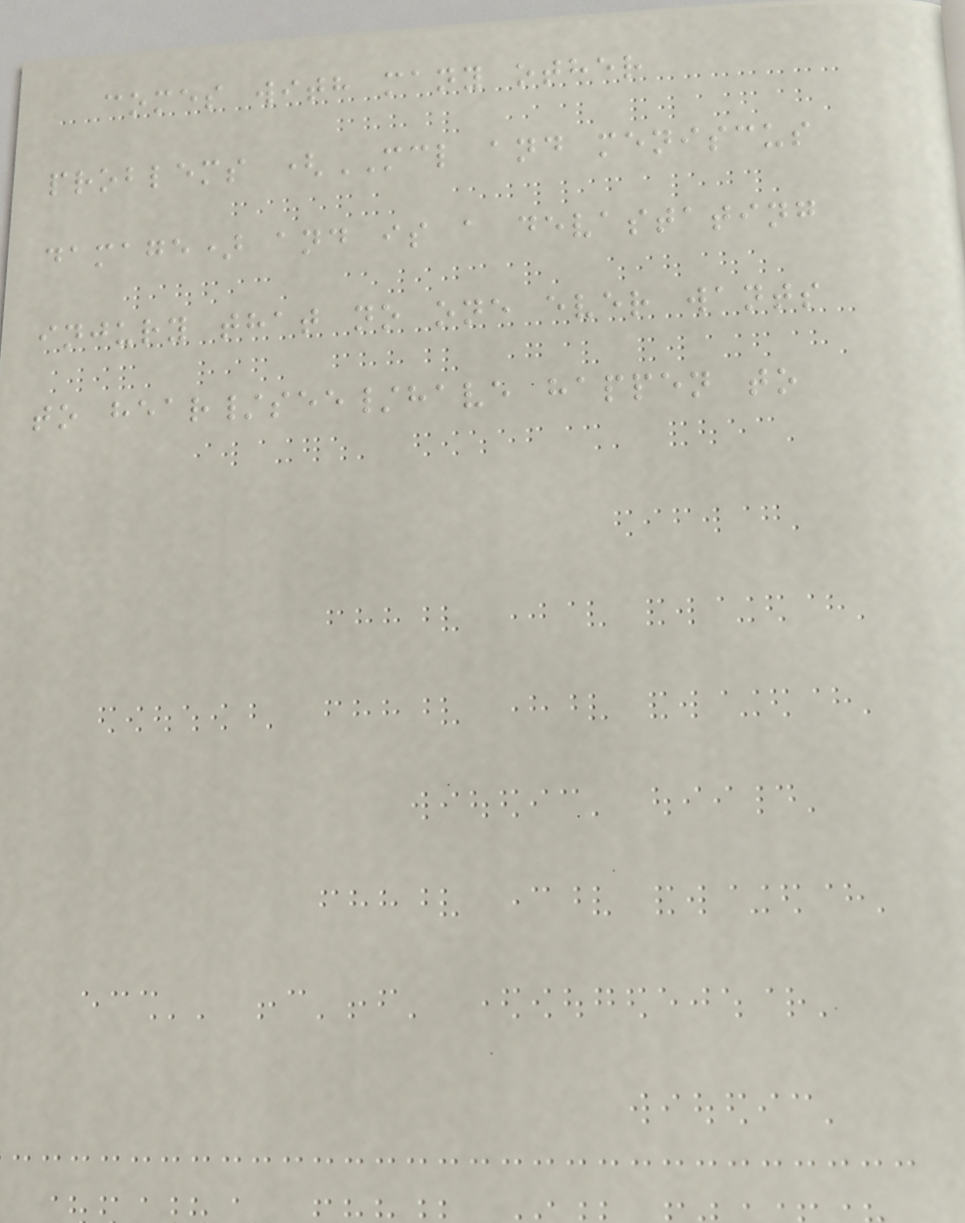comes with many other
problems (MCL and meniscus
damage) and is a devastating
injury that no one ever wants
to hear/see/have happen to
